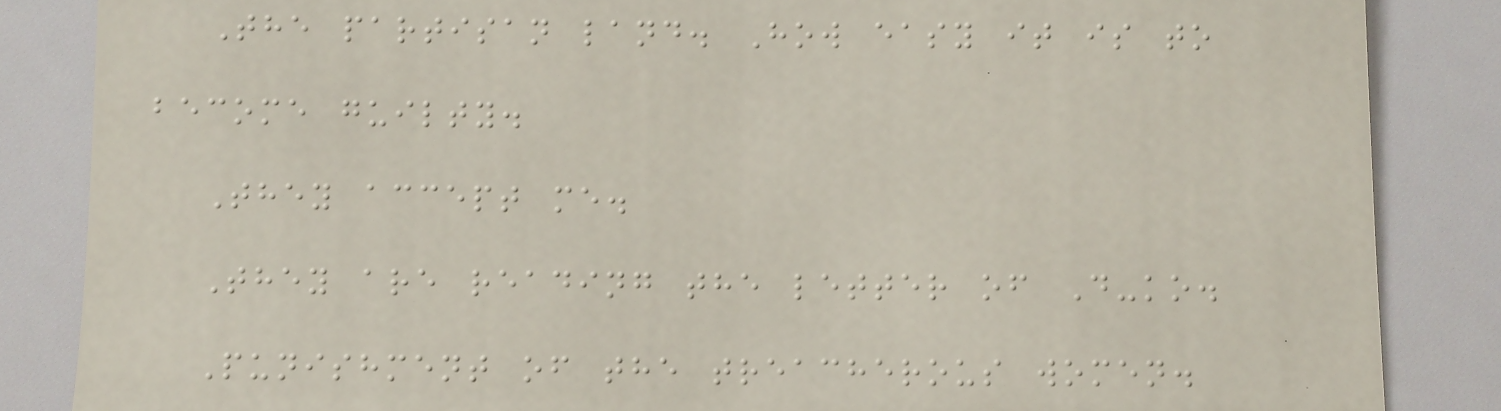The partisan land. How easy it is to
become guilty.
They accept me.
They are reading the letter of D-ko.
Punishment of the treacherous women.
